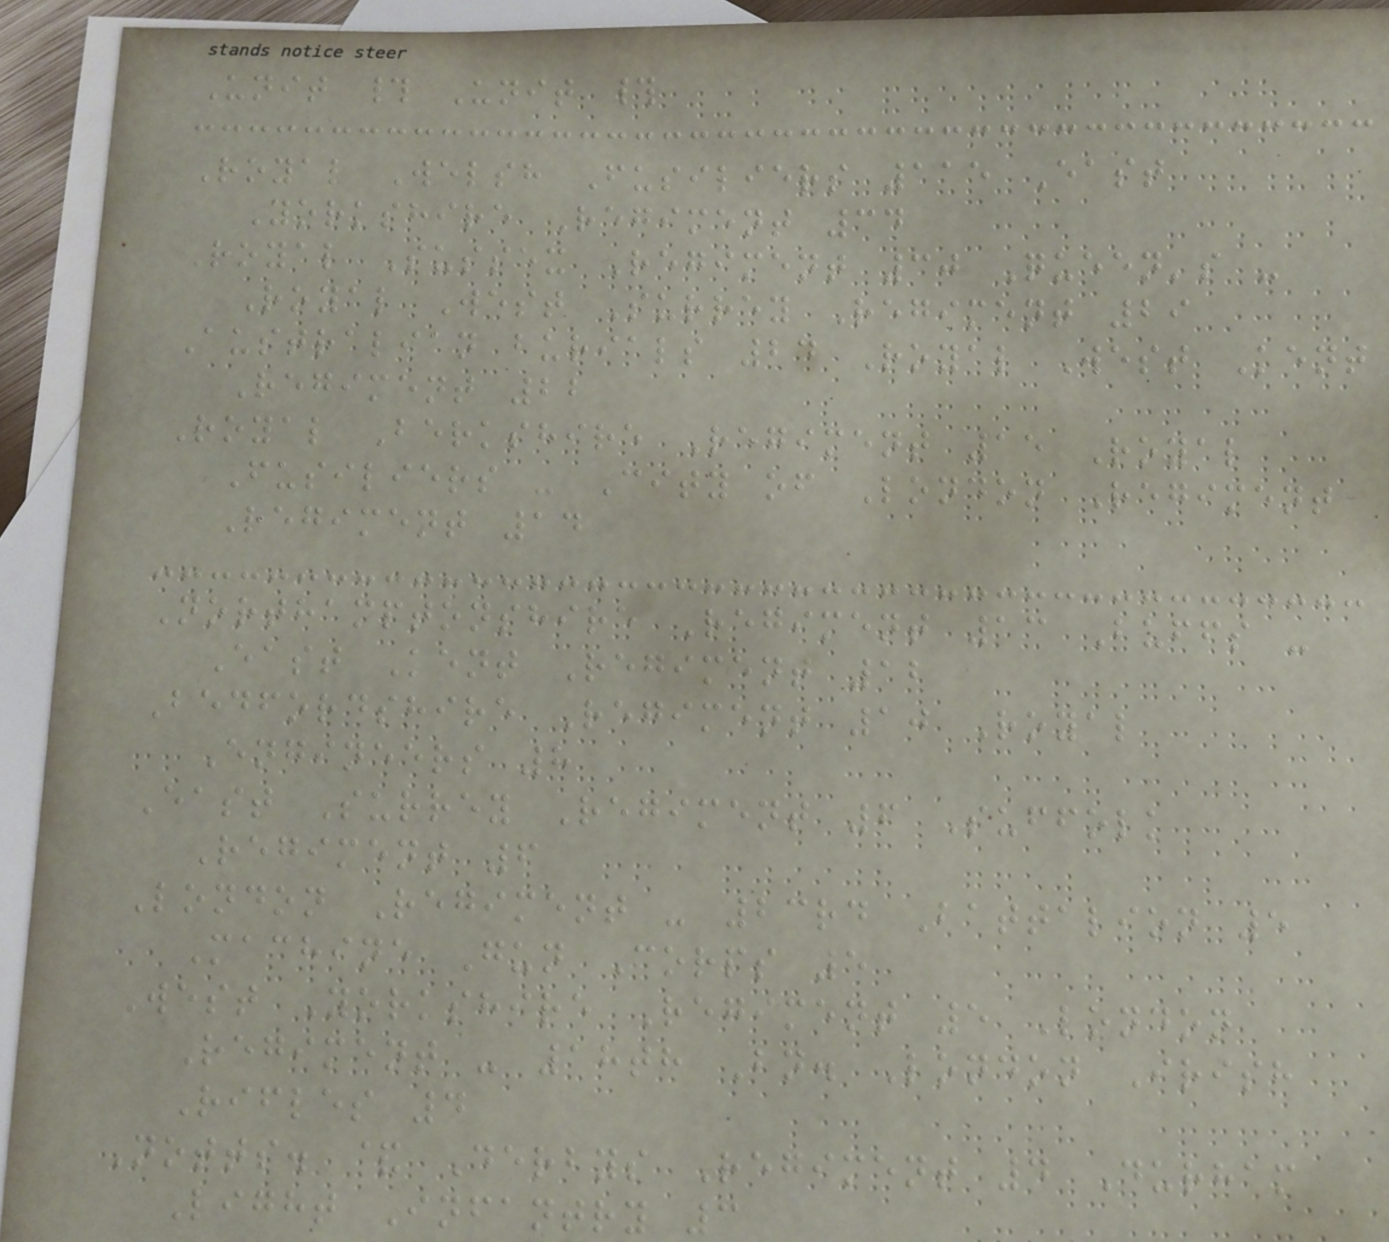Unit # Unit #
Royal Welsh Fusiliers 115 East
Yorkshire Regiment 34
Royal Sussex Regiment 30 Queen's -
Royal West Surrey Regiment 29
Australian burials 24 Royal West Kent
Regiment 22
Royal Berkshire Regiment 15 Royal
Fusiliers - City of London Regiment
Regiment 14
Northamptonshire Regiment 13 Buffs -
East Kent Regiment 12
Bedfordshire Regiment 10 Royal
Engineers 8
East Surrey Regiment 6 Suffolk
Regiment 6
London Regiment - 23rd Battalion 5
Machine Gun Corps 5
West Yorkshire Regiment 5 London
Regiment - 18th Bn. London Irish
Rifles 4
Notts. & Derbys Regiment 4 Durham
Light Infantry 3
